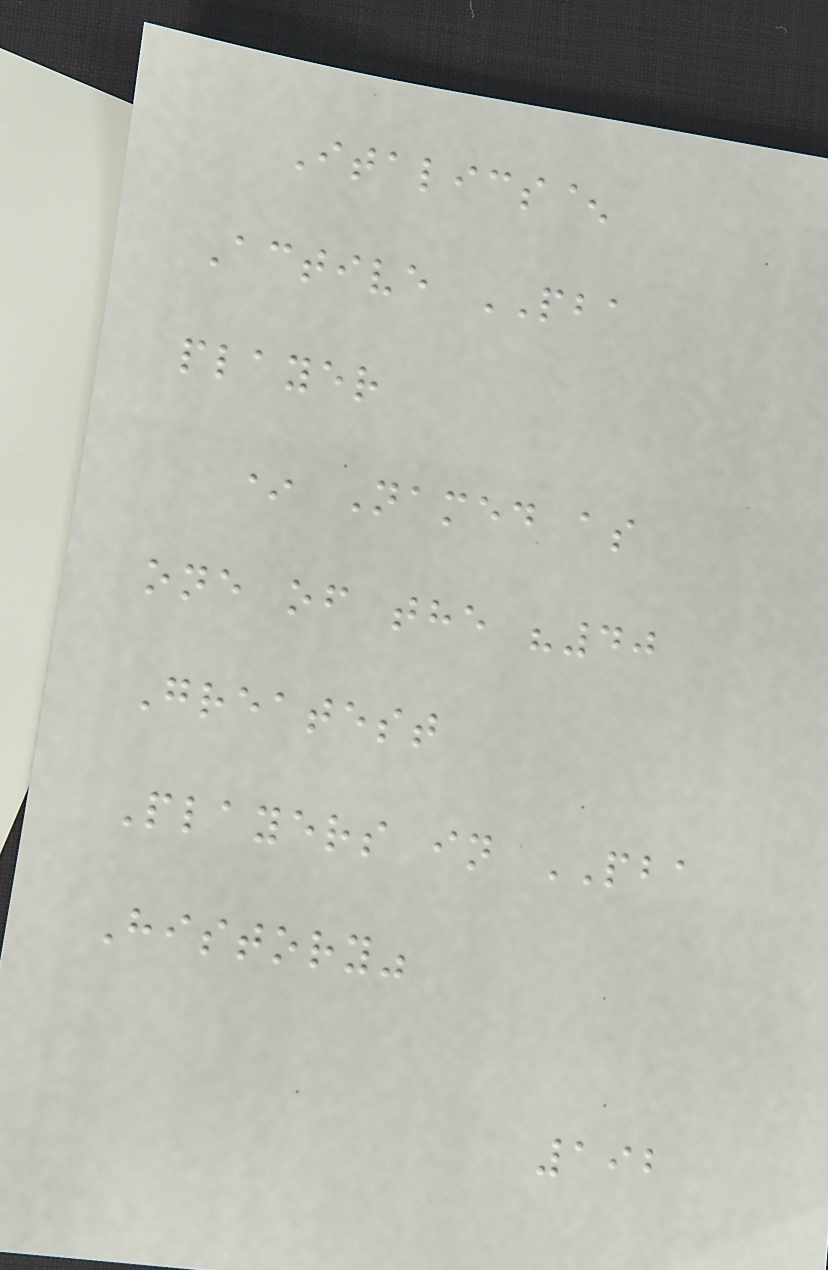Italics^
Active PBA
player
* Named as
one of the "40
Greatest
Players in PBA
History"
192
